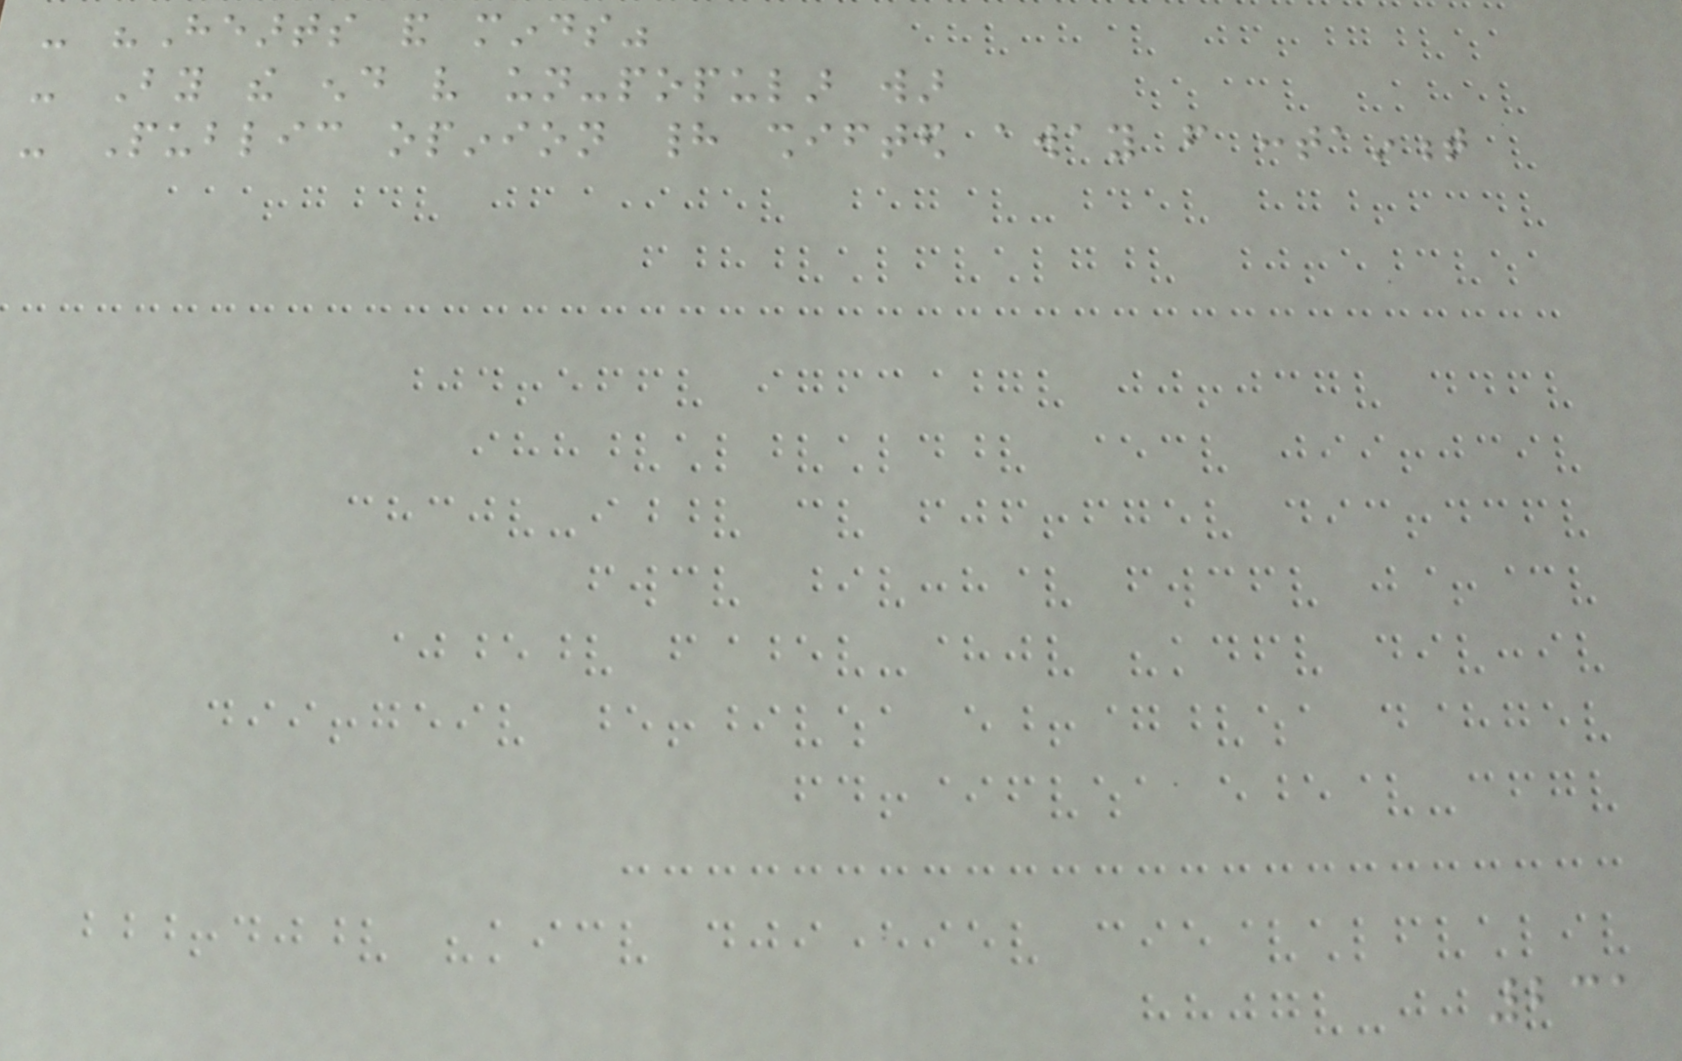- "Hearts and minds"
- By the end very un-popular war
- Public opinion had shifted away from containment
231
